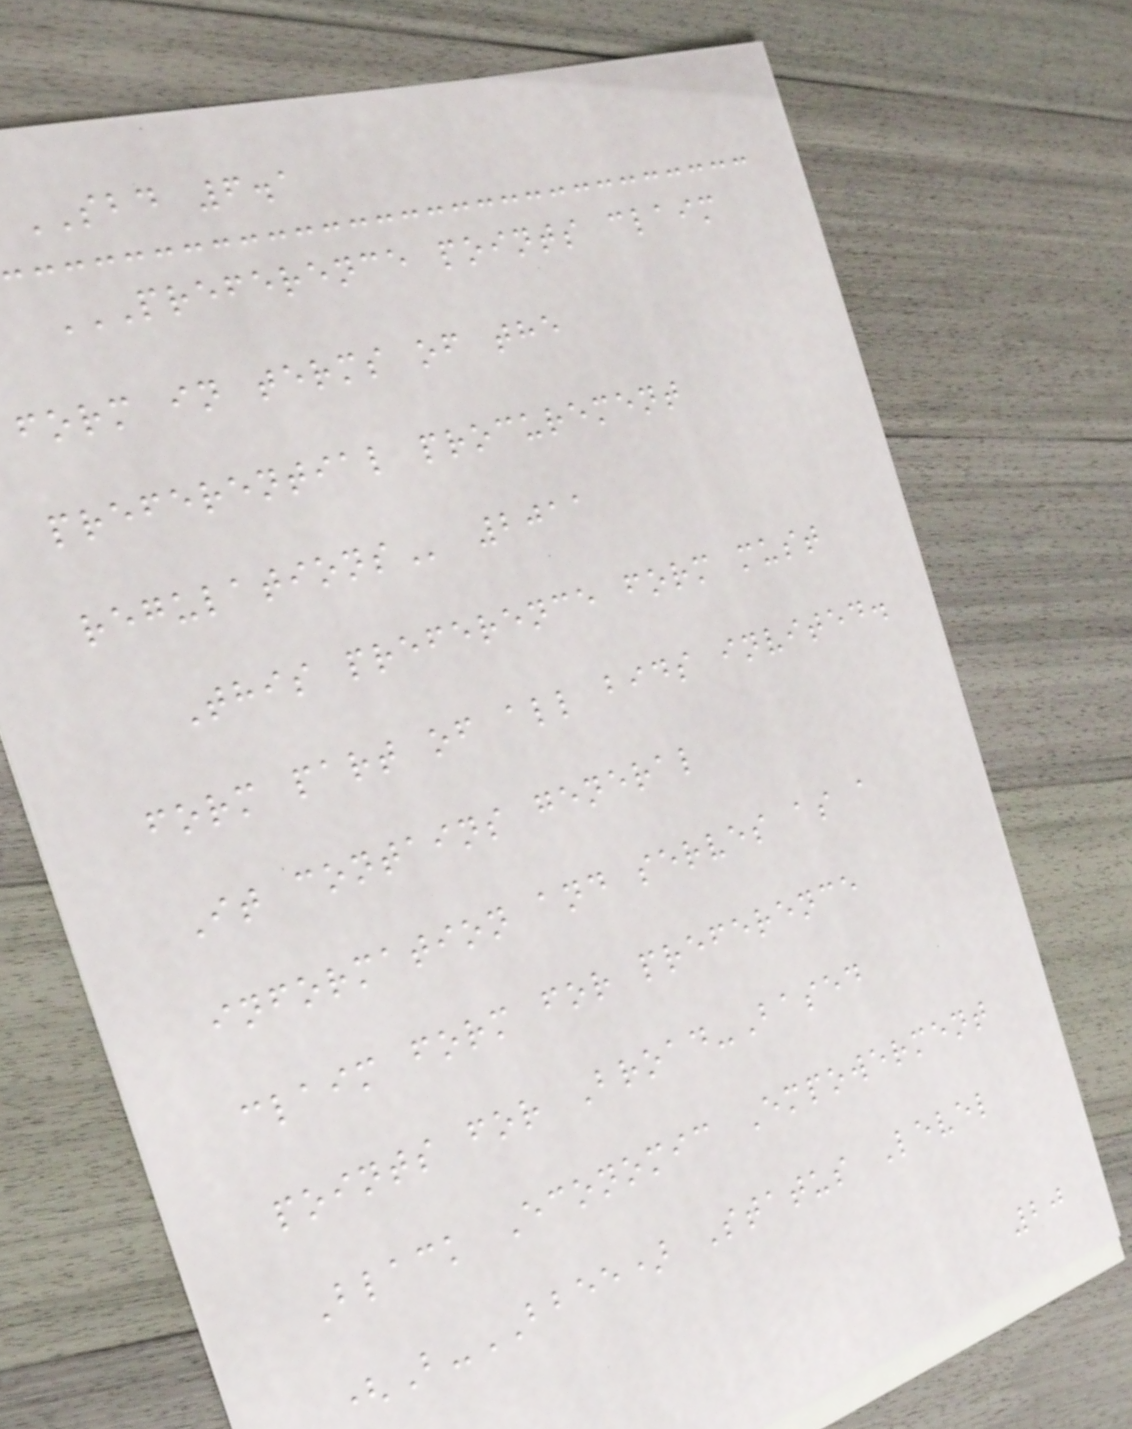SBD 6.1
PREFERENCE POINTS CLAIM
FORM IN TERMS OF THE
PREFERENTIAL PROCUREMENT
REGULATIONS 2011
This preference form must
form part of all bids invited.
It contains general
information and serves as a
claim form for preference
points for Broad-Based
Black Economic Empowerment
(B-BBEE) Status Level
20
